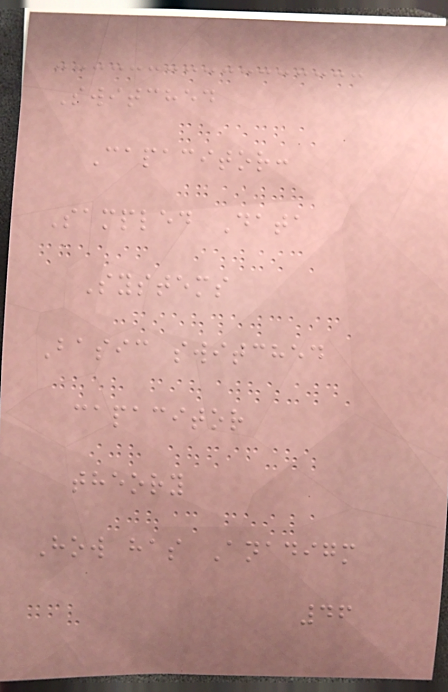Switched
Capacitor:
Sampled Data
Systems
Basic switched
capacitor
theory
How has Anadigm
46
